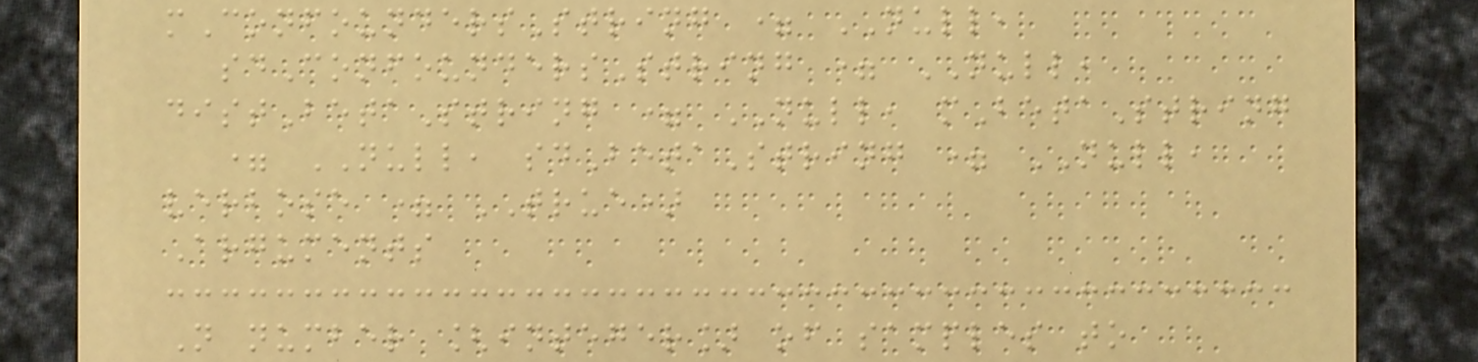mConfoundersString = NULL,
sdConfoundersString = NULL,
distBetaString = NULL, mBetaString
= NULL, sdBetaString = NULL,
verbose = TRUE)
Arguments
N number [integer] of samples to
